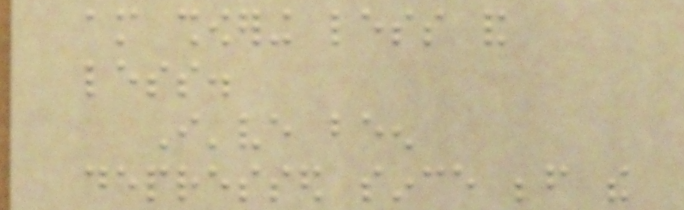am showering less and
less.
I've been
depressed since before the
